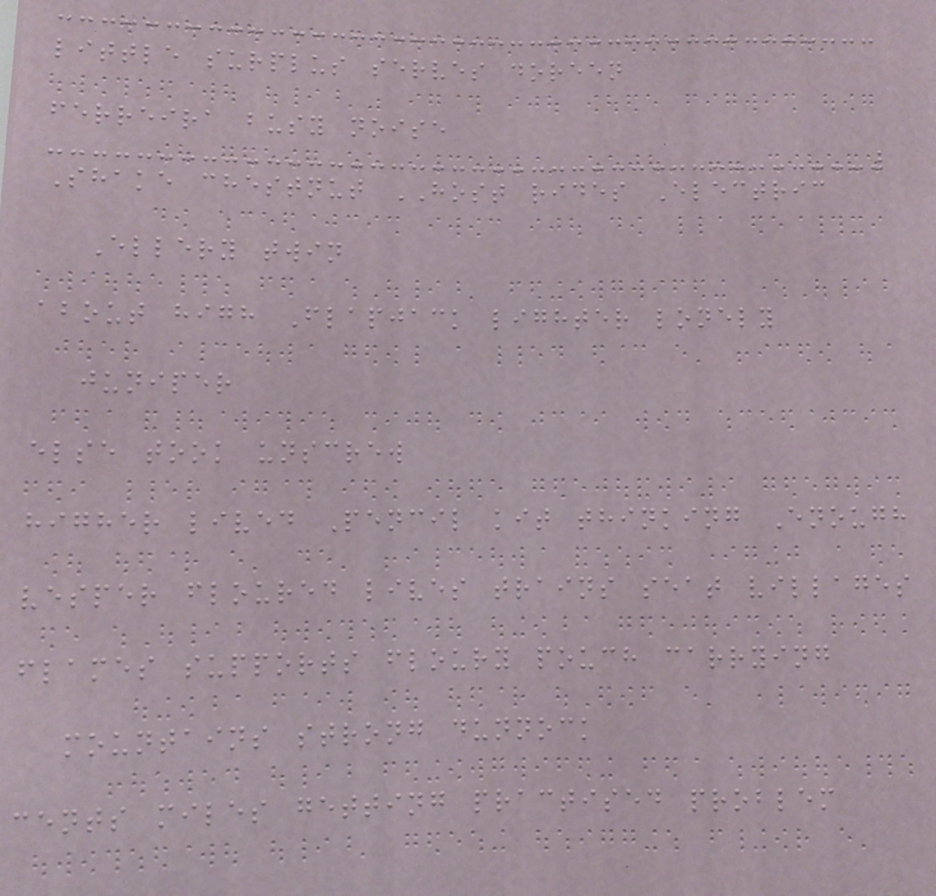little surplus serves doreen
ferreira busy noise
Shake chestnut HOST rides Electric
Ellery twin
about high Flapjack lighter lonely
juniper
else took unscrew
higher lived Pencil kit thinking Enough
vesper floured lives trains seat villages
flames supports floury pouch carrying
mountains strong dunnock
cents miles getting practised problem
